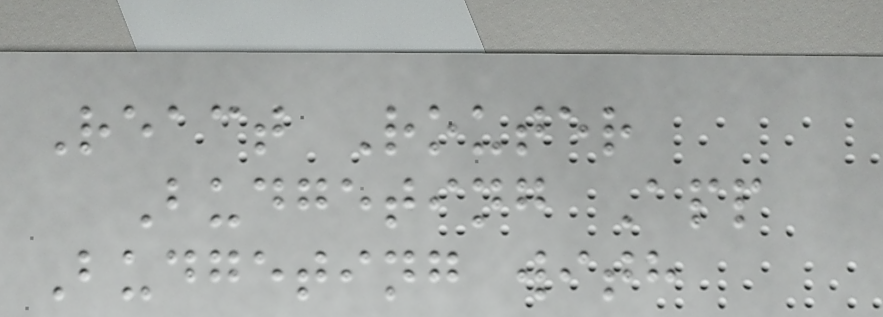React Router
Budgeting App
Budgeting with
